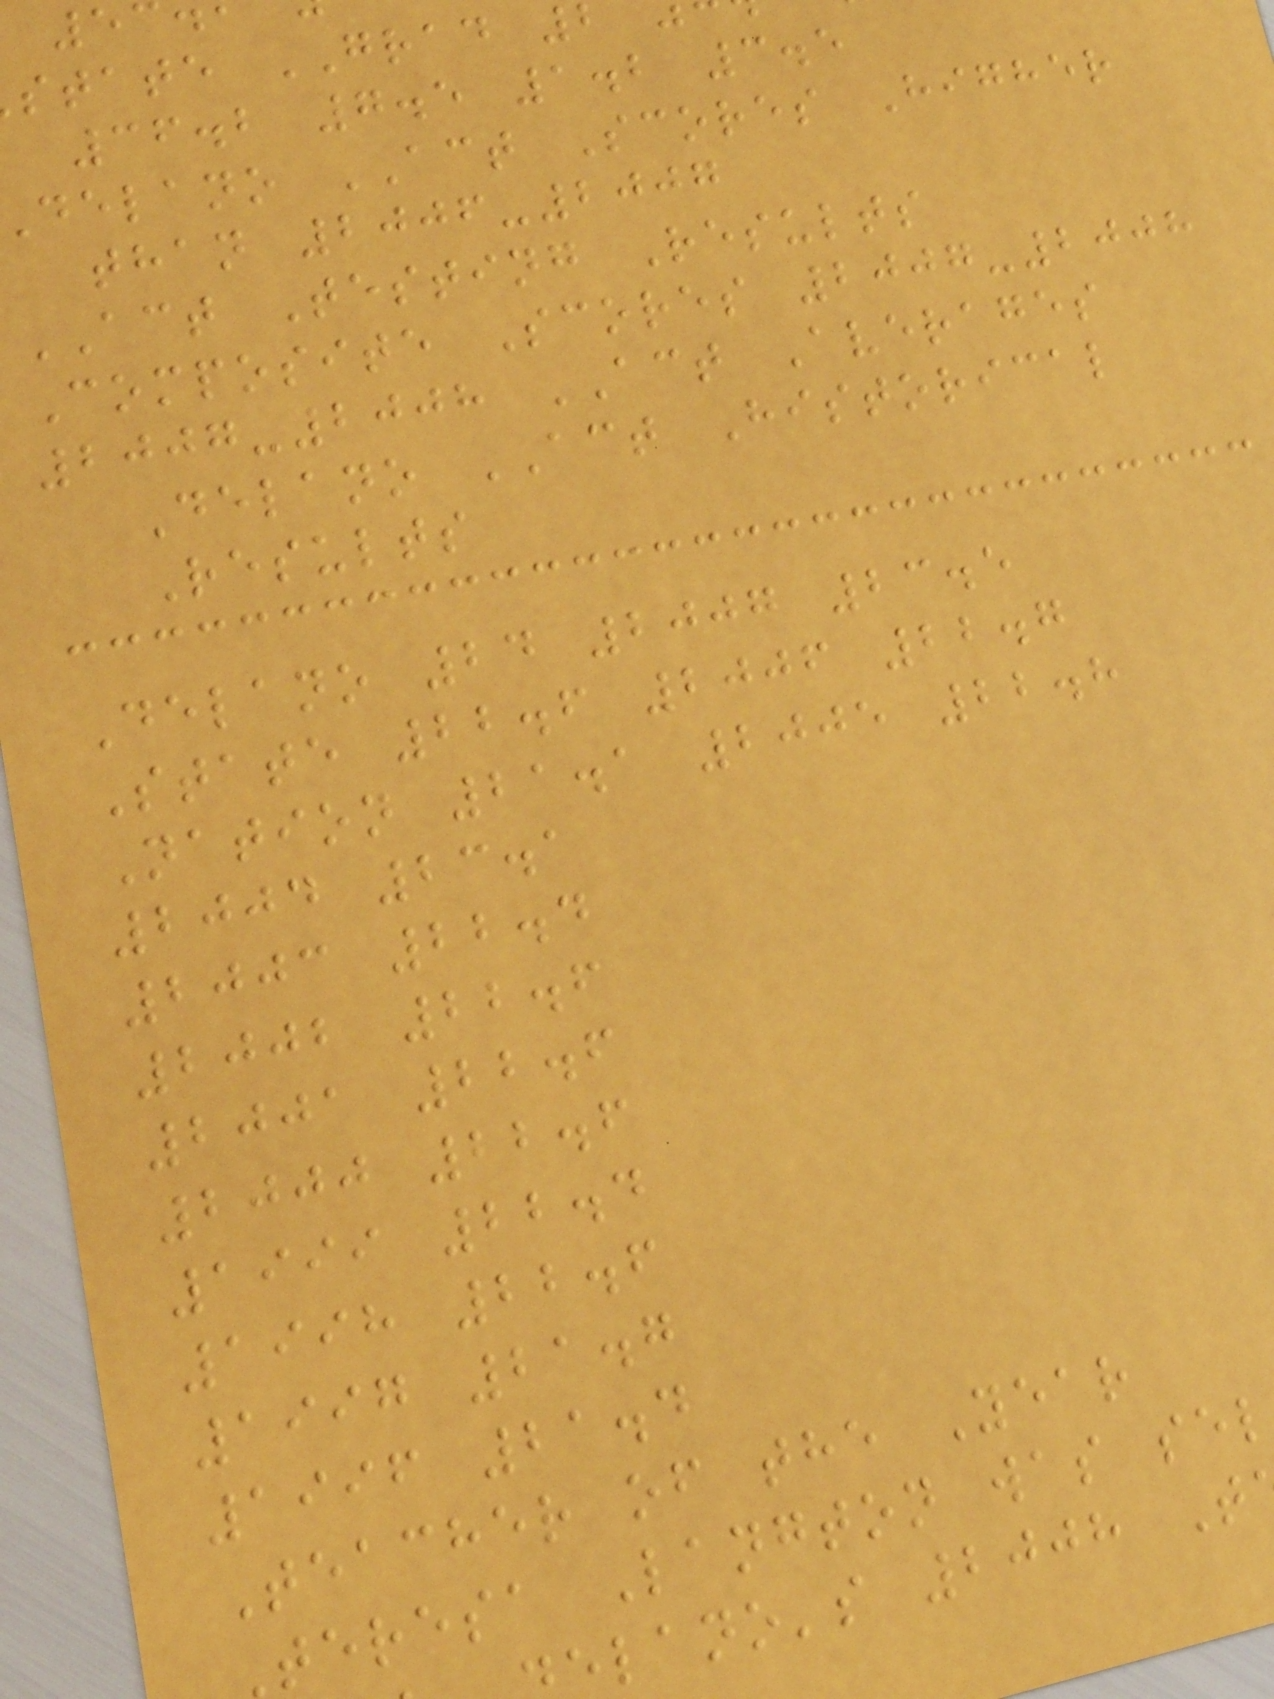state GRAD
36.2 7.5 1.2 3.5
delano ACT Scores Higher
than 2006-2007
ACT Testing Results
Composite Scores 2007-2008
2007-2008 ACT Averages
Delano ACT Historical
Results
Delano 24 2007 23.5
State 22.6 2006 22.7
Nation 21.1 2005 22.8
2004 23.1
2003 22.4
2002 22.6
2001 22.6
2000 22.6
1999 22.4
1998 22.6
1997 21.7
1996 21.4
Teacher of the Year
teresa Langton was sel
elano's 2008 T
